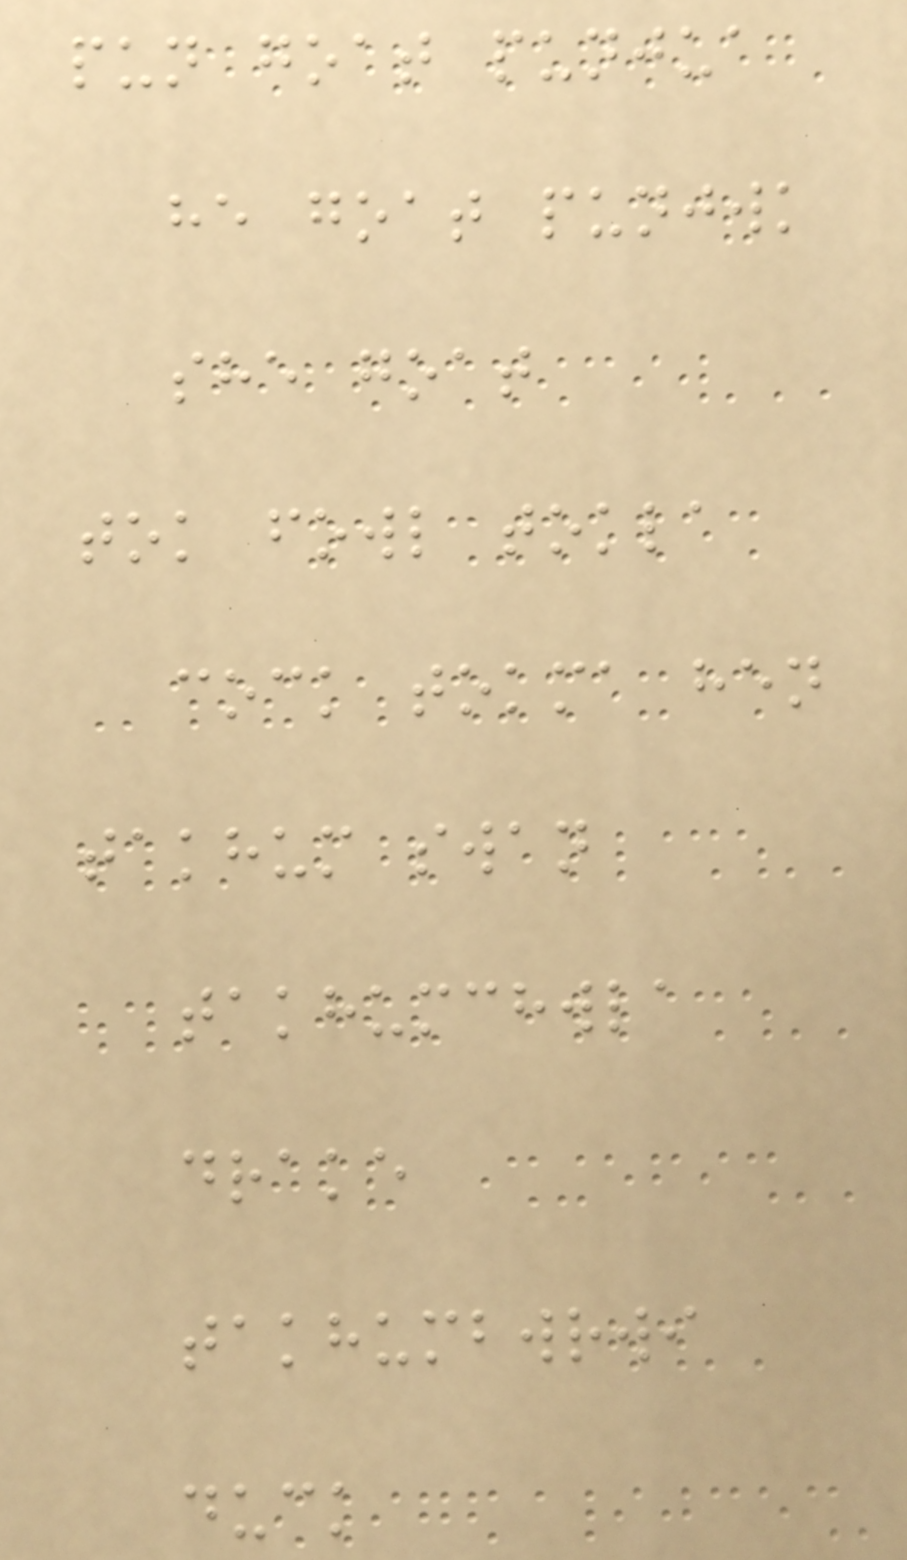pun goat punjua
he goat punjwk
she goat
tok fowl tokla
cock tokma hen
takhum swan
takhumchwla
drake
takhumbwrwi
duck
